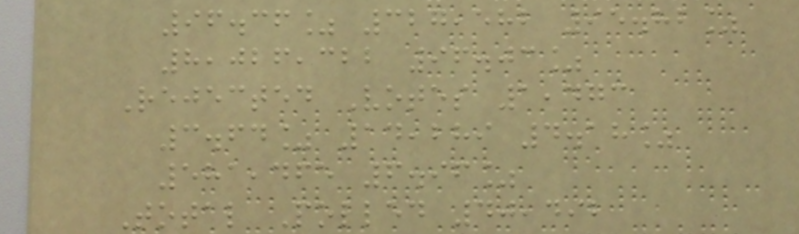96.36% 327,582 95.82%
8,026,322 96.03%
Rejected Votes 1,473
3.64% 14,289 4.18%
581,465 6.96%
Total Polled 40,492
